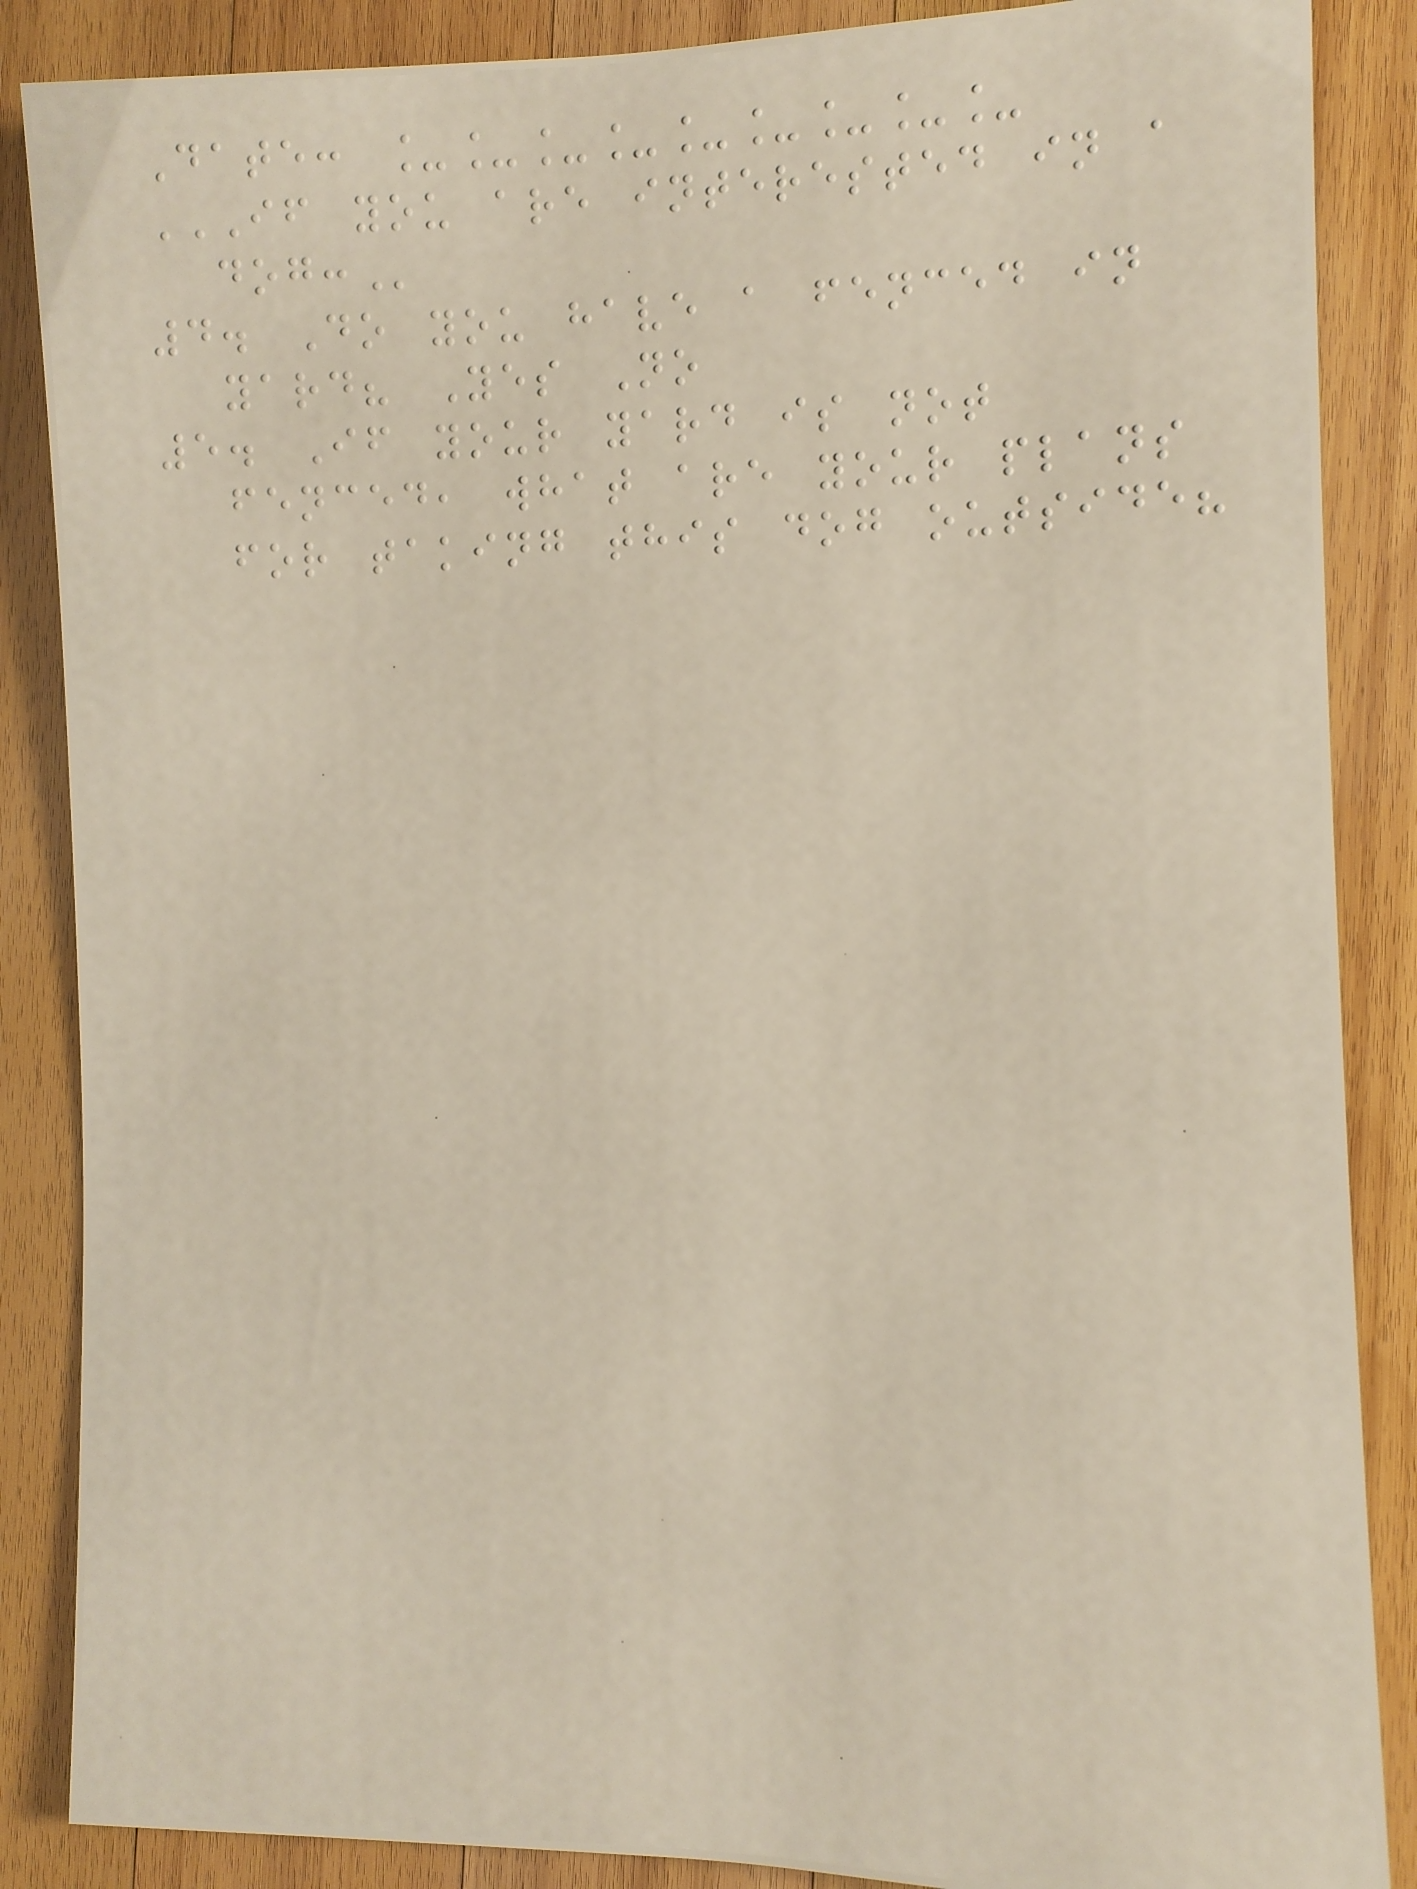Date: _________
IF YOU ARE INTERESTED IN A
DOG:
4. Do you have a fenced in
yard? Yes No
5. If your yard is not
fenced, what are your plans
for taking this dog outside?
